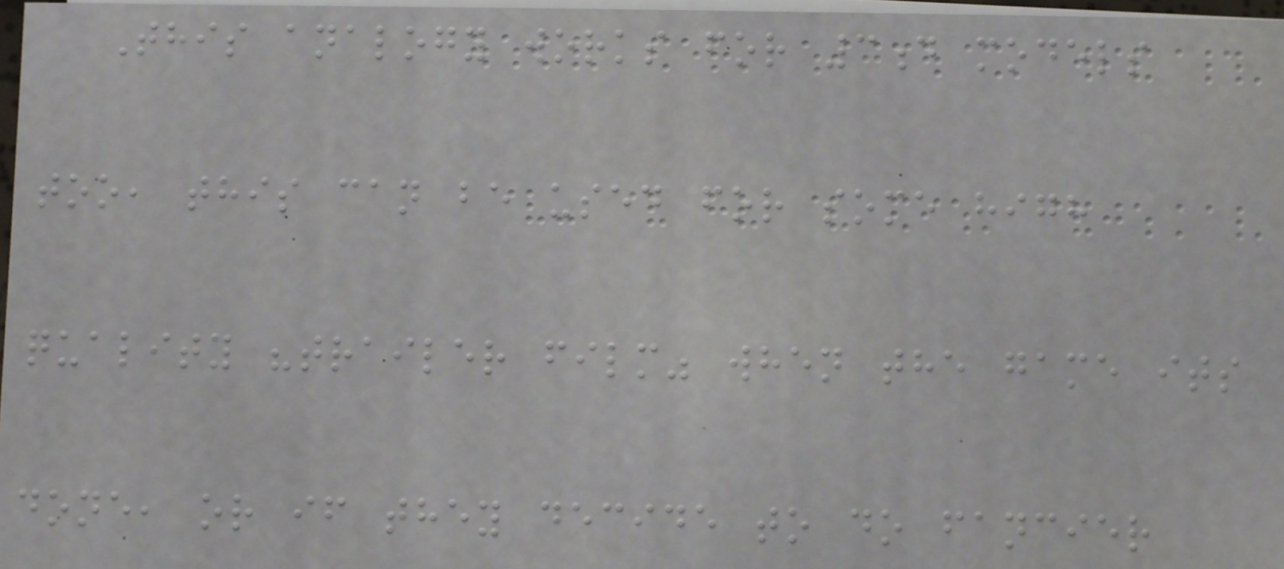This analogy works for 3d models
too, this can be used for some high
quality "trailer film" when the game its
done, or if they decide to do fancier
